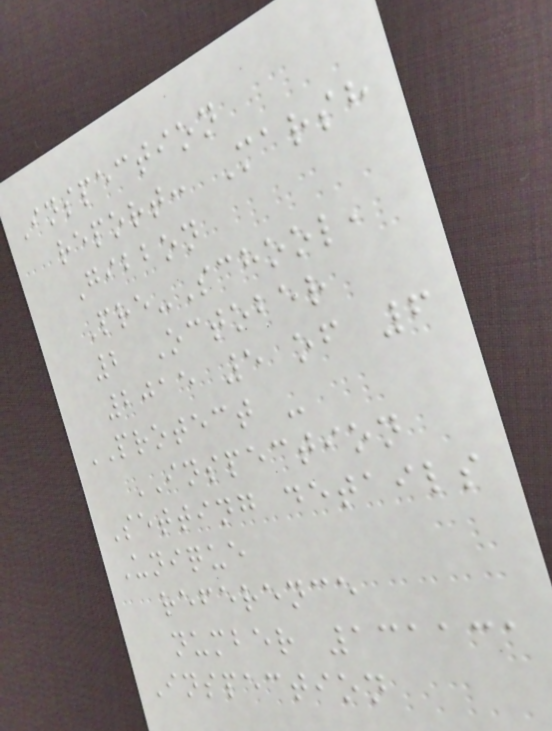Inspection
report: Marsh
Gibbon
Pre-School,
2 October
2015 5 of 6
PROTECT -
INSPECTION
Setting details
Unique
reference
number 131131
Inspection
